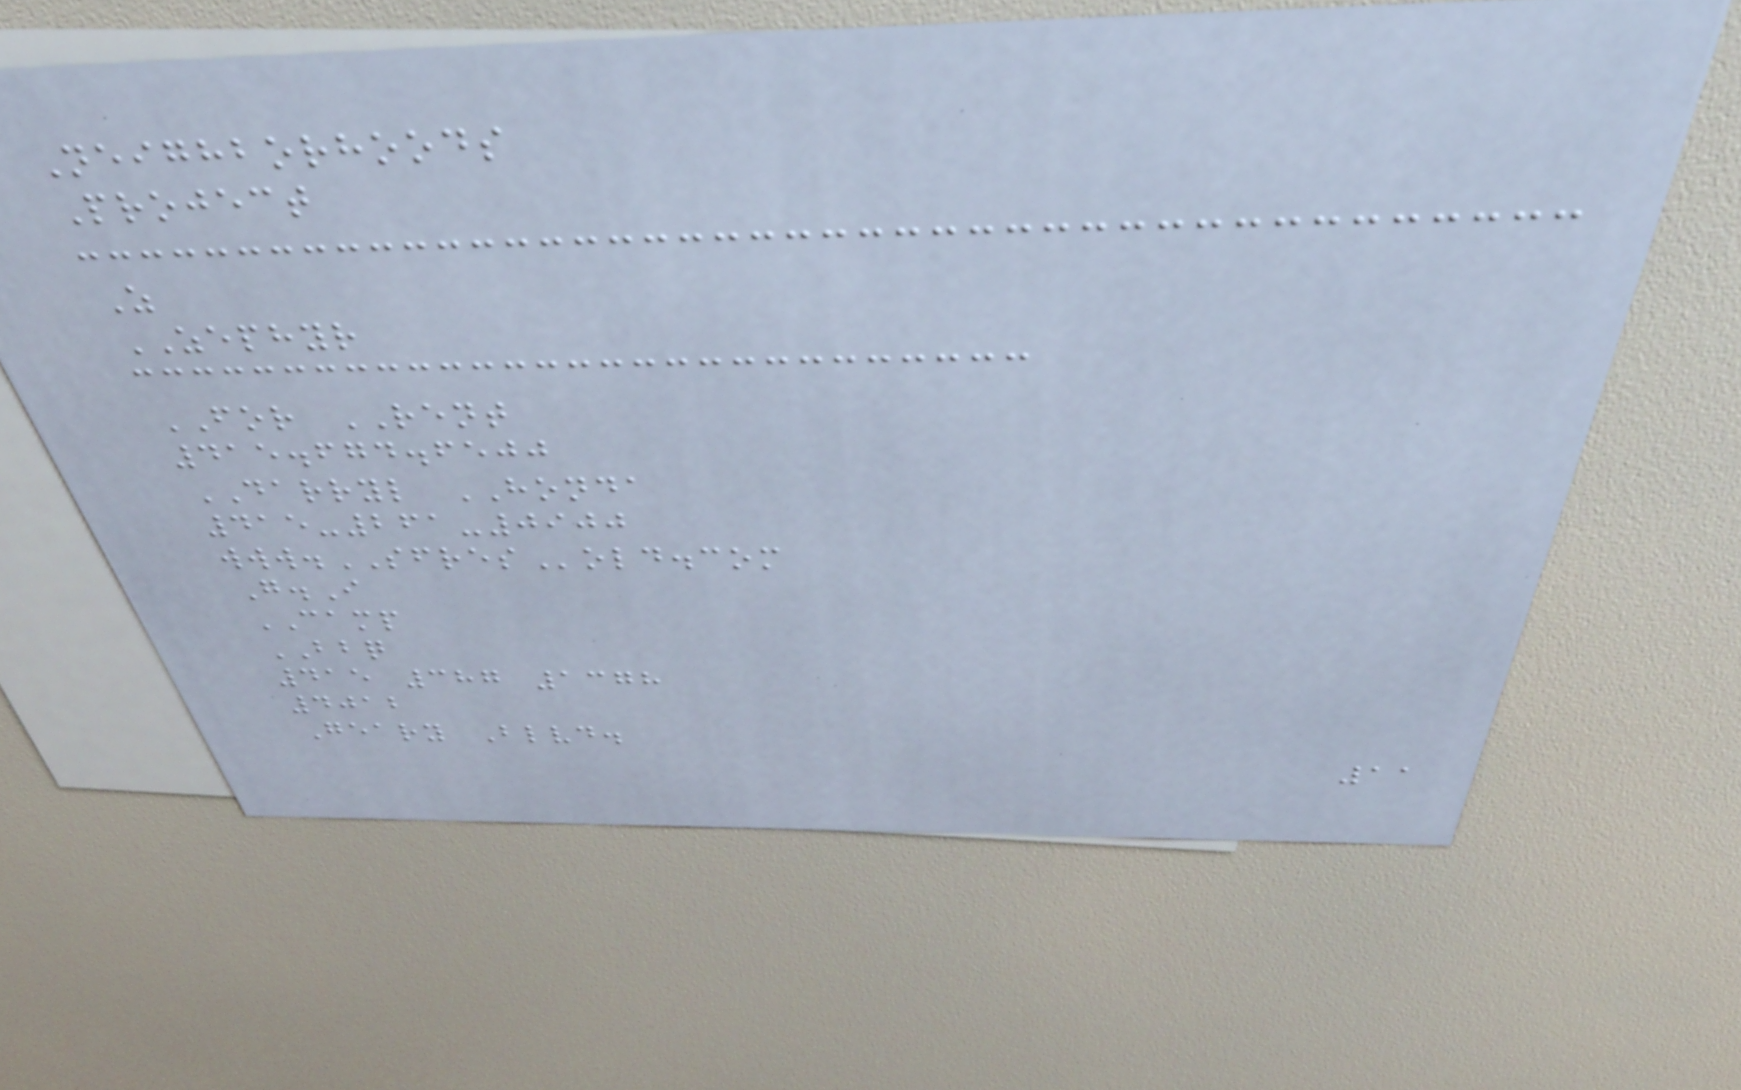Neighborhoods
Project
Z
ZEPHYR
FOR RENT
415.674.6500
DARRYL HONDA
415-261-0900
www.SFRESold.com
G.I
CAMP
BBQ
415 387 1378
4012
Geary Blvd.
11
